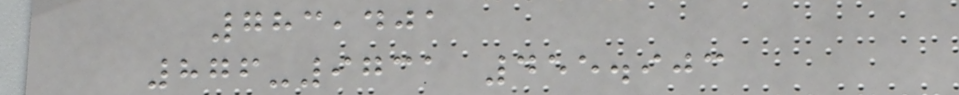783,401
876-9731 455.903
